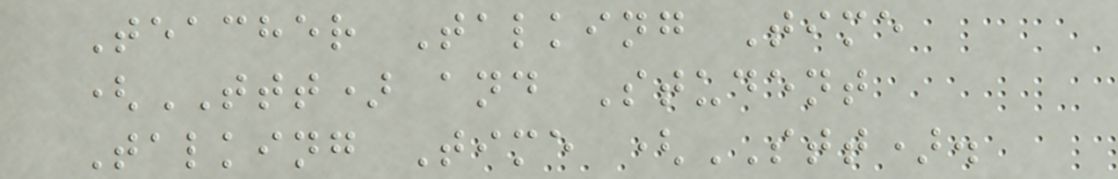Teacher Talking Time
(TTT) and Student
Talking Time (STT).
